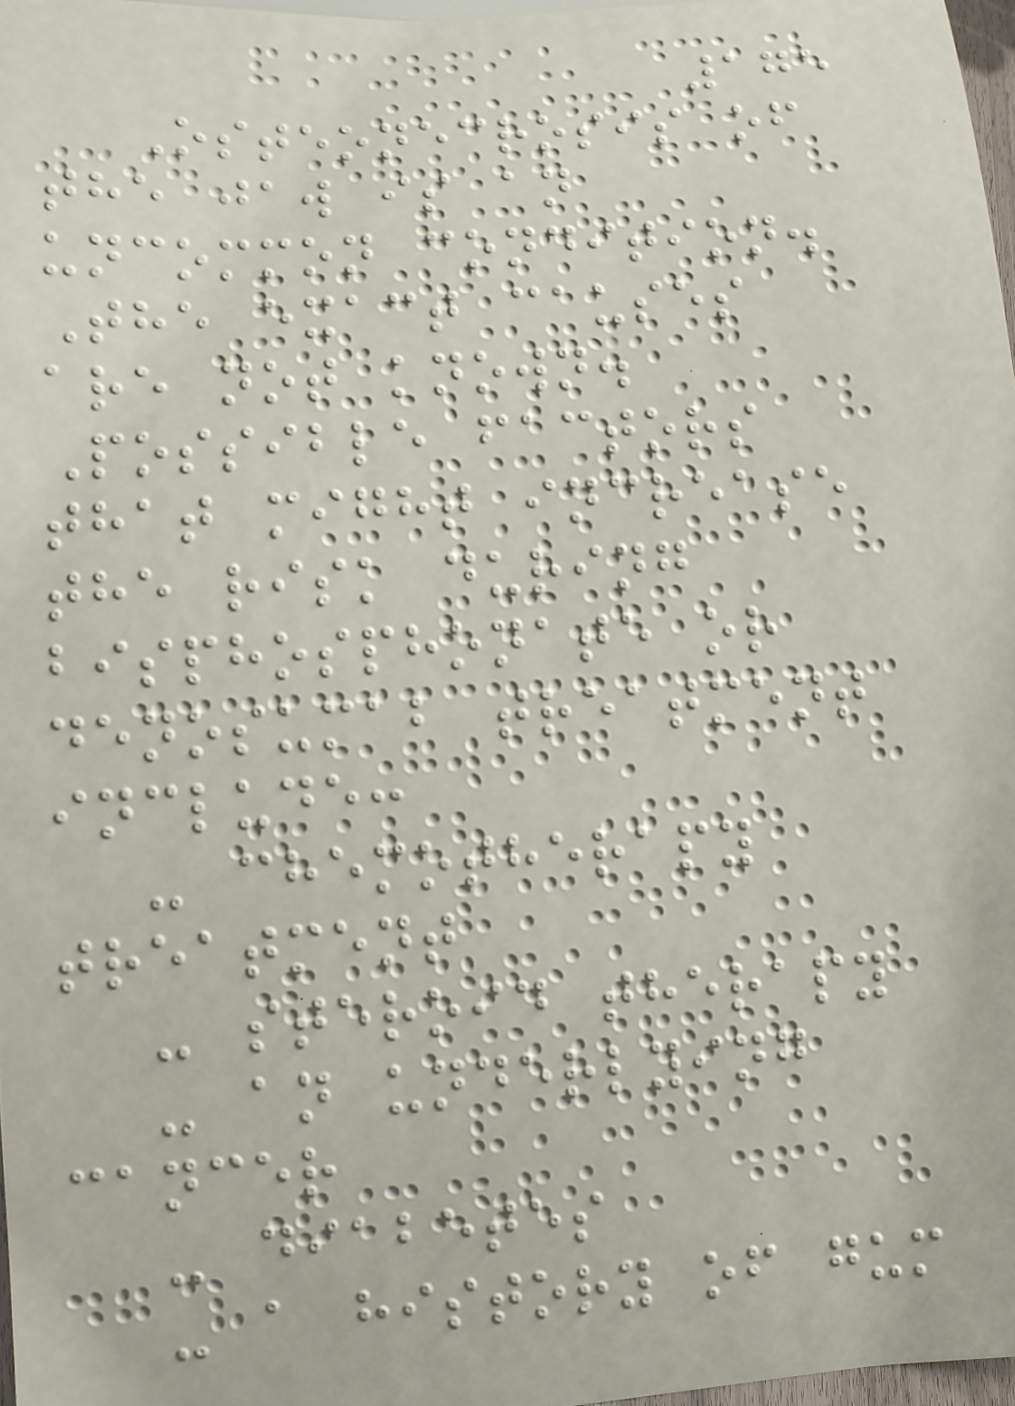175
Osteonecrosis of
the jaw is an
uncommon condition.
The exact causes
are not known.
Possible factors
that might increase
the risk during
bisphosphonate or
denosumab treatment
include:
- chemotherapy
treatment
- steroid therapy
- an underlying
cancer
- diabetes
- a history of gum
